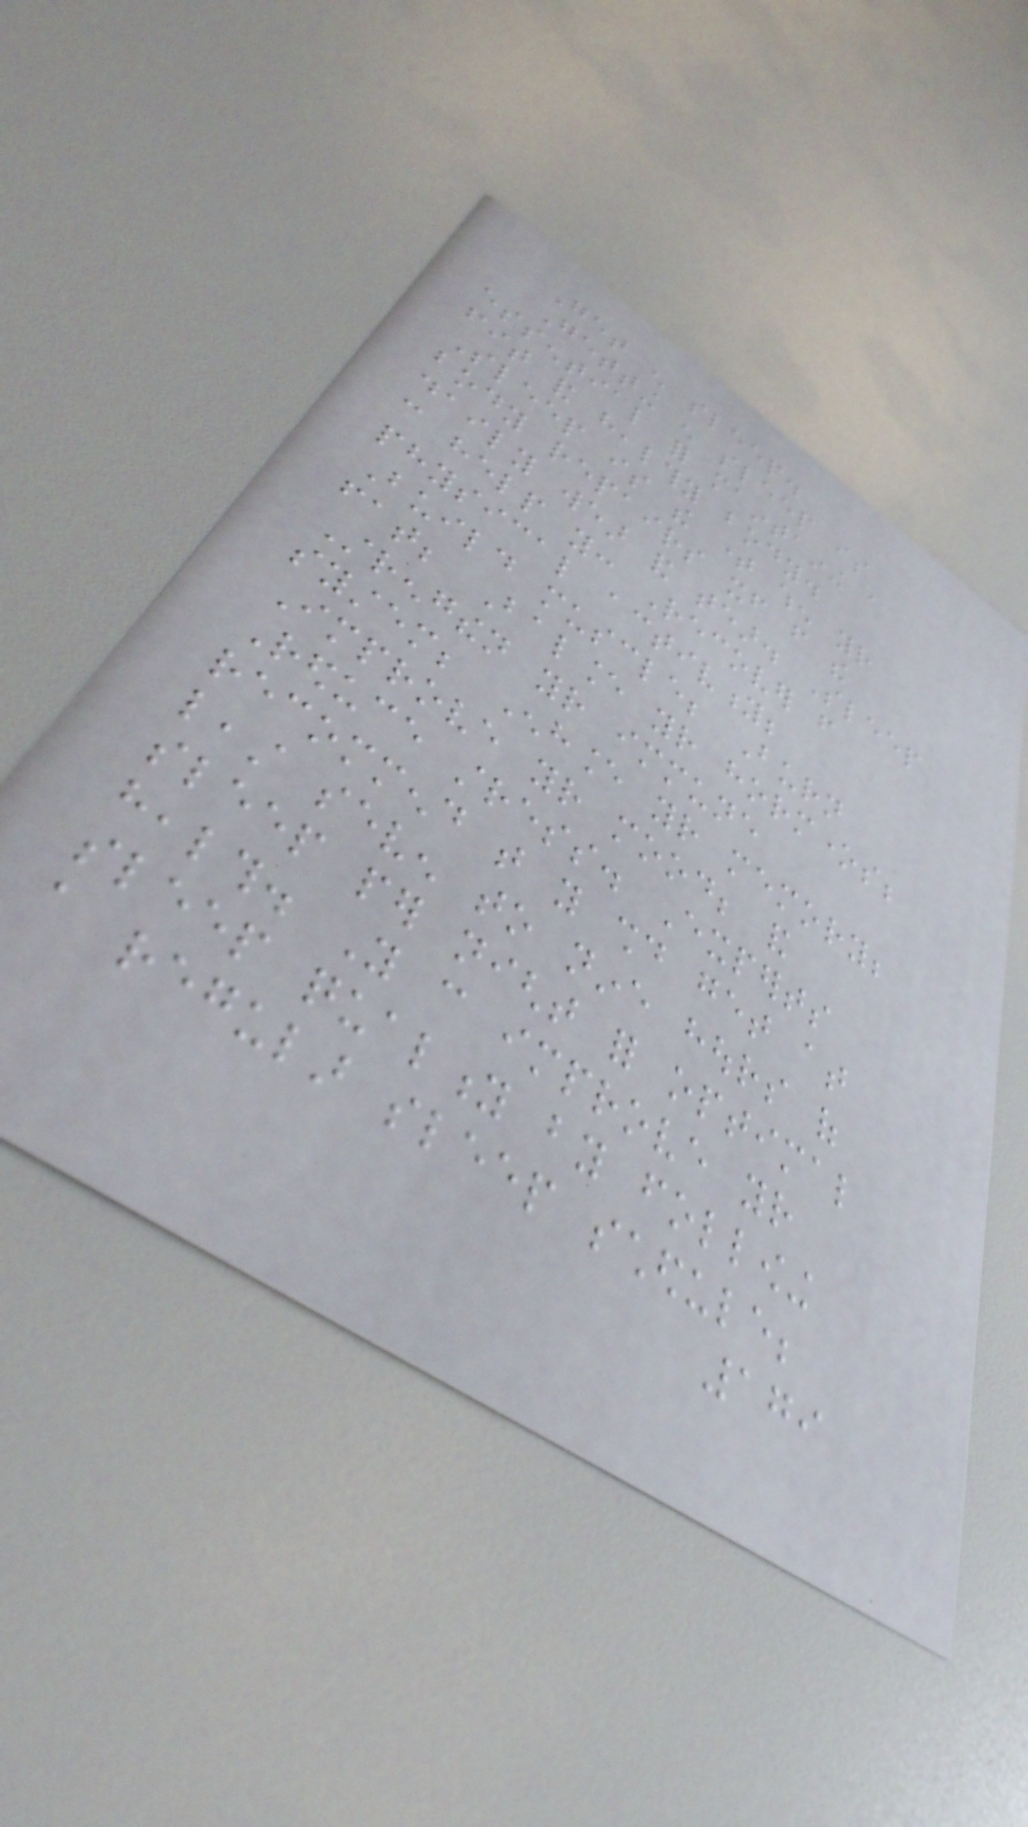Get enough sleep.
Getting enough sleep is
essential for maintaining a
fit and healthy body.
Sleep is the time when your
body repairs itself from the
daily wear and tear. Sleep
can help you: Recover from
physical activity;
Build muscle; Burn
fat; Balance your hormones;
Strengthen your immune
system; Enhance your memory;
Improve your mood; and
Reduce stress. Experts
recommend that you should get at
least seven to nine hours of
sleep per night for optimal
health. You can improve your
sleep quality by following
a regular sleep schedule;
179
